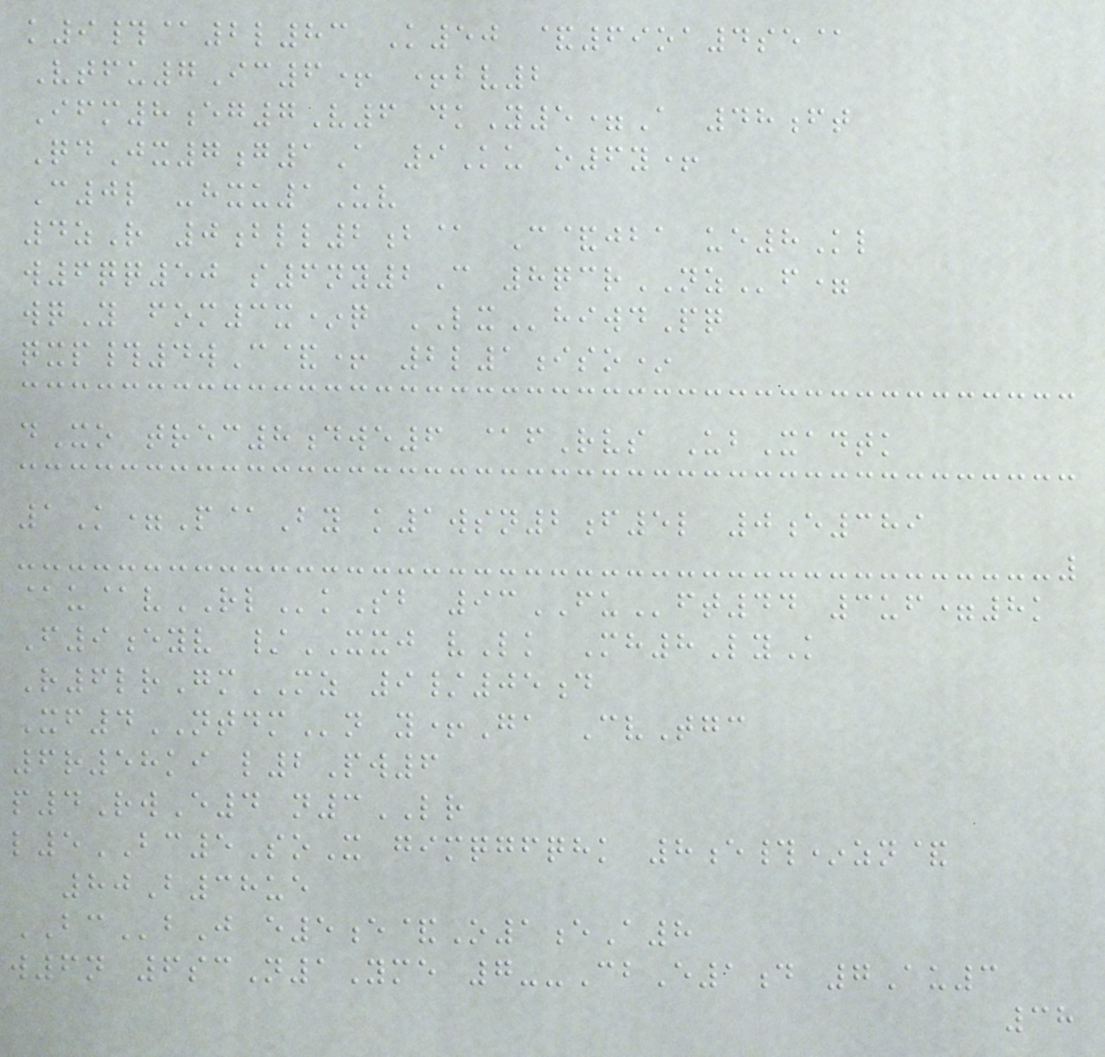k9#@2l83 K50 &69oa4se@
Vtfu7Ic6+ +bv2
Ifm8eg7V6 dkY5=A 48ft
QdJx7g1A 9Ku o6y+
C0l -hxu1Uv
4zR 0bll2b@ C&jba ue8Kl
w6qq50 s6ny2C 8qcrNZf=
wqY fom3x*q LXhiwdPq
qxp#4wC&+ 2l1iso*
dXo trec8dwe6 @fRvs UbXadtk
1K=P@By k1wsn2f5l 0e389
@u@vRLkSb 93FUft44 3uf=8k
F9eyv /XXJ vLk Mh8LyK
R6lrGmMZ 9/05d
Xf4NTDMn y+Ga CvTgc
6r58ki l2Pw6
p4RwE4 n3LR
l5BC5SoX gimqgfqhk 8e#*zn&
80B38ue
BCbJ e5e&O1eA8
w6n 6scN1Yme 7--CbE1d 7Au3
38
